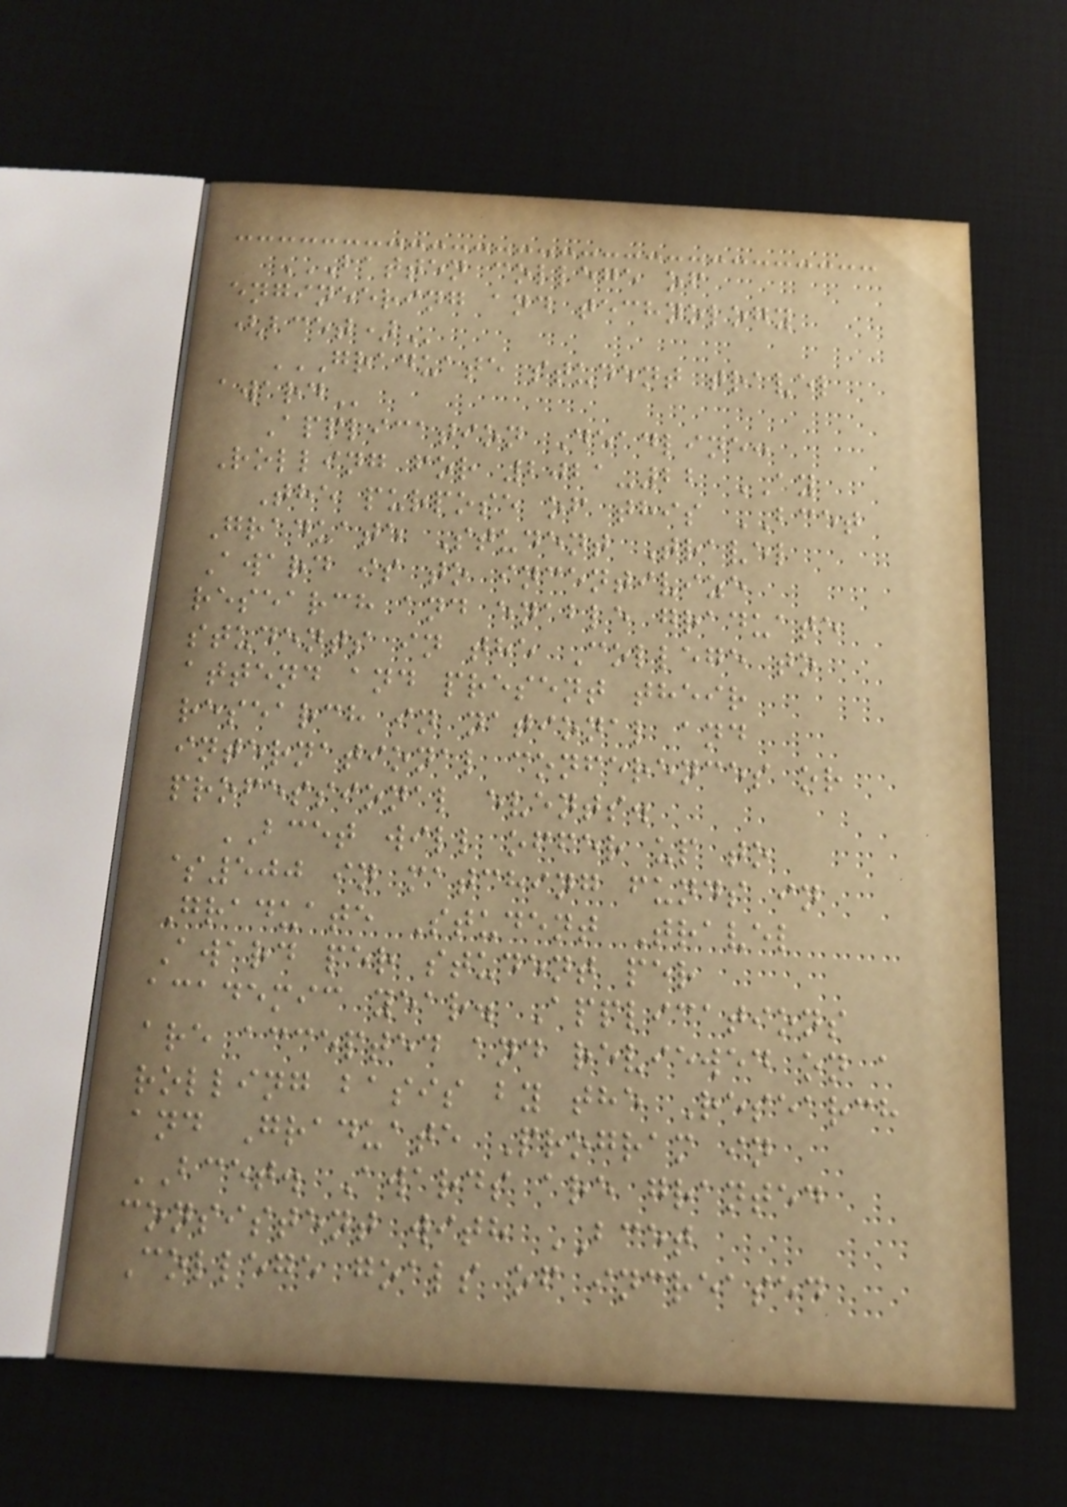BATTEN COLLEGE OF
ENGINEERING AND TECHNOLOGY
(BCET)
GRADUATE STUDENT TRAVEL
AWARD
Application Deadline:
Rolling for 2021-22 AY
The purpose of this BCET
Graduate Student Travel
Award is to incentivize
research and enable graduate
students in the College to
attend and present their
research in national and
international conferences or
professional events.
BCET will offer up to
$500 in matching funds in
Graduate Student Travel
Award per student per
academic year. Applications
are accepted and reviewed on a
rolling basis by the Research
and Graduate Program in
BCET. Awards are granted
consistent with BCET
College goals of increased
